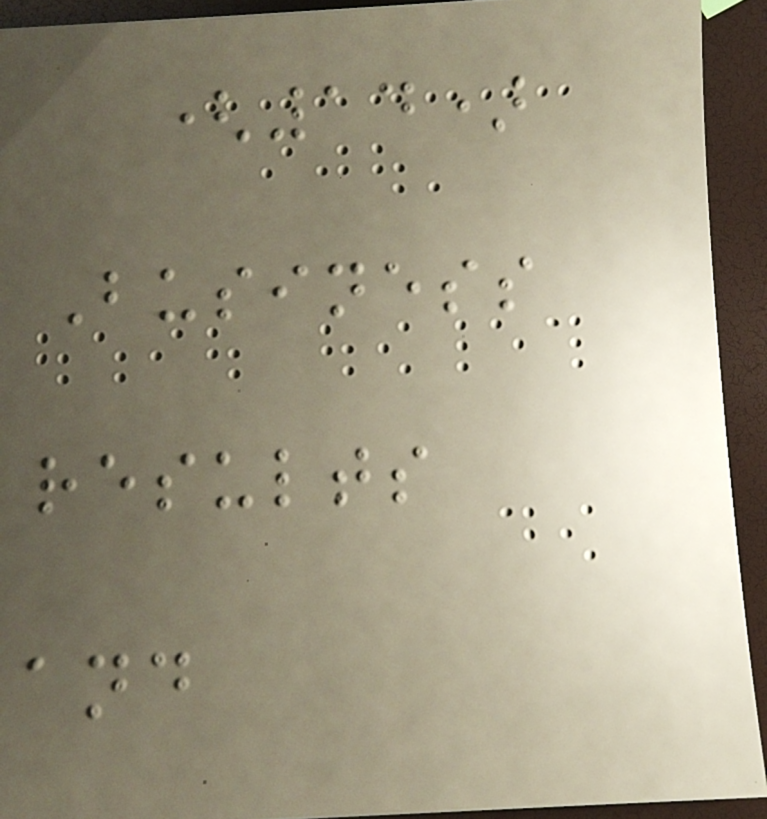(14)
Business
results
and
